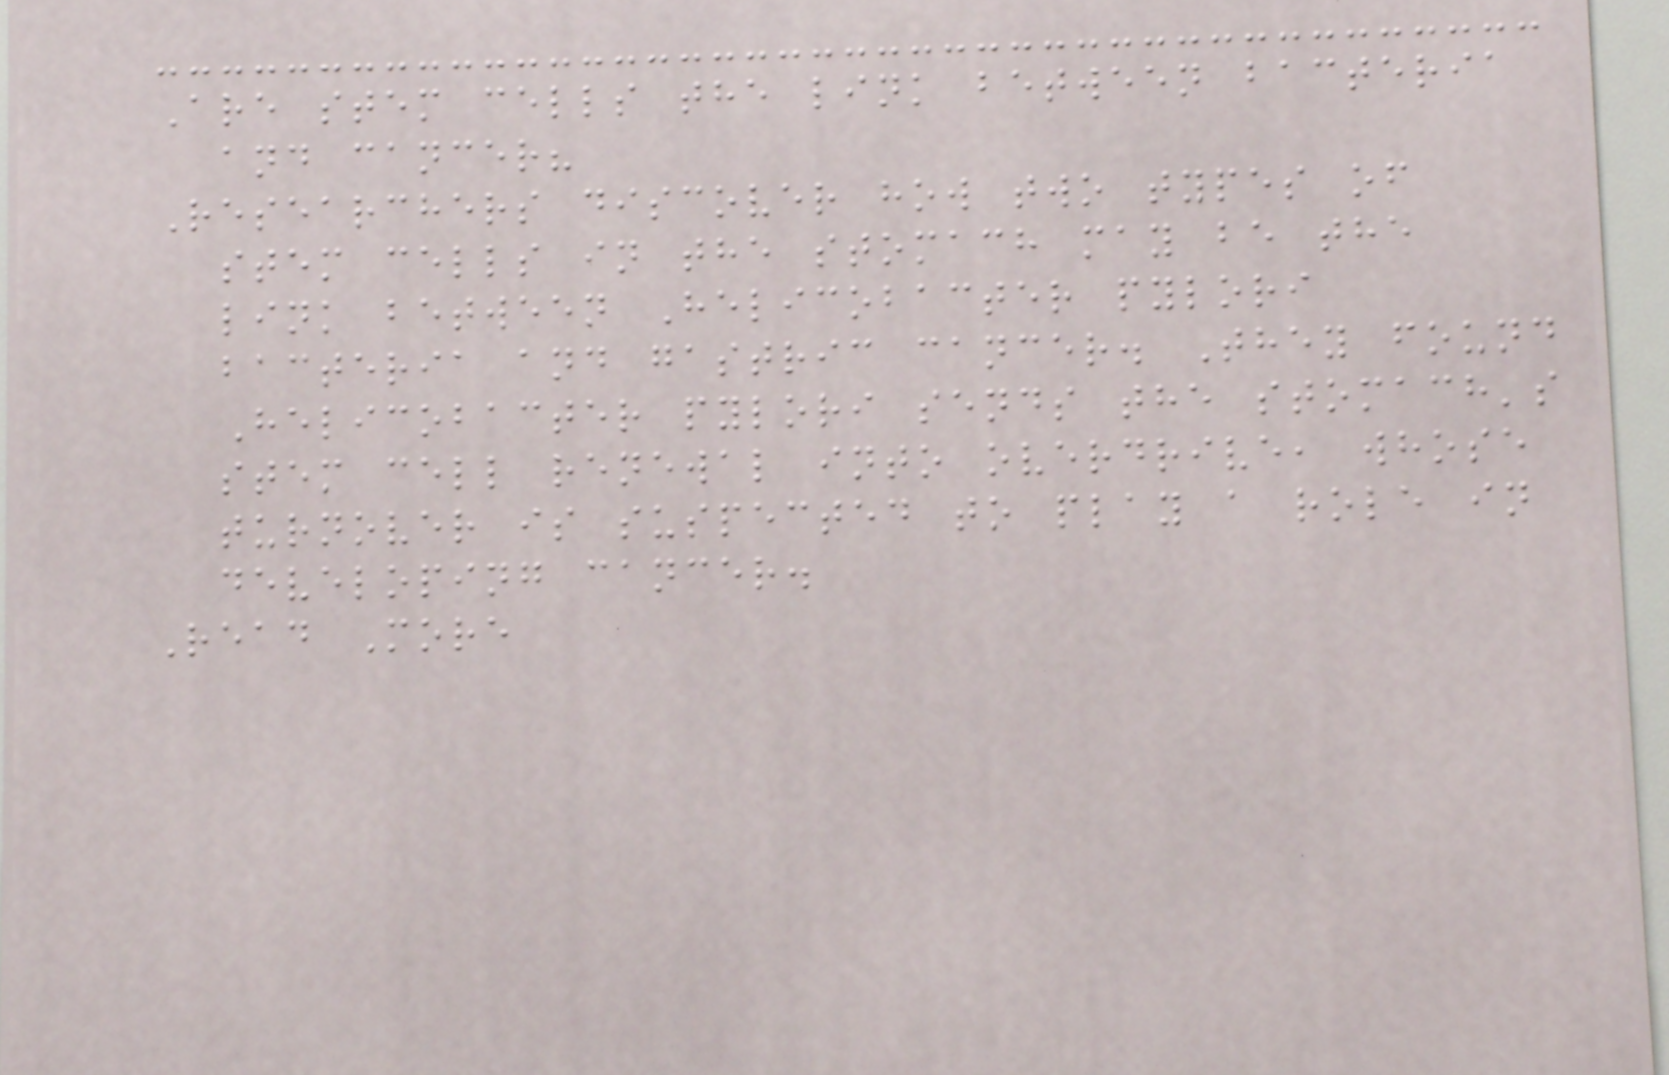Are stem cells the link between bacteria
and cancer?
Researchers discover how two types of
stem cells in the stomach may be the
link between Helicobacter pylori
bacteria and gastric cancer. They found
Helicobacter pylori sends the stomach's
stem cell renewal into overdrive, whose
turnover is suspected to play a role in
developing cancer.
Read More
